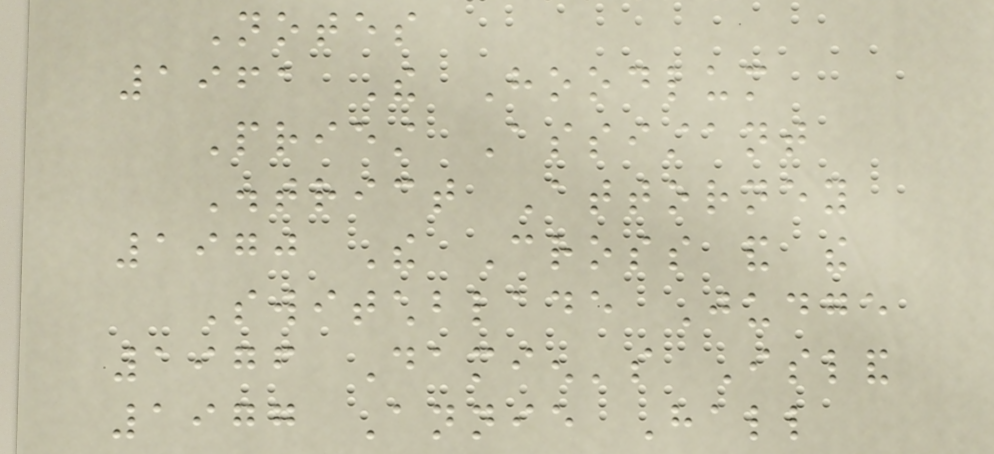Notes
1961 The Hoodlum
Priest Assistant
District Attorney
1970 The Cross and the
Switchblade Judge
1976 Damien's Island
1977 Annie Hall
